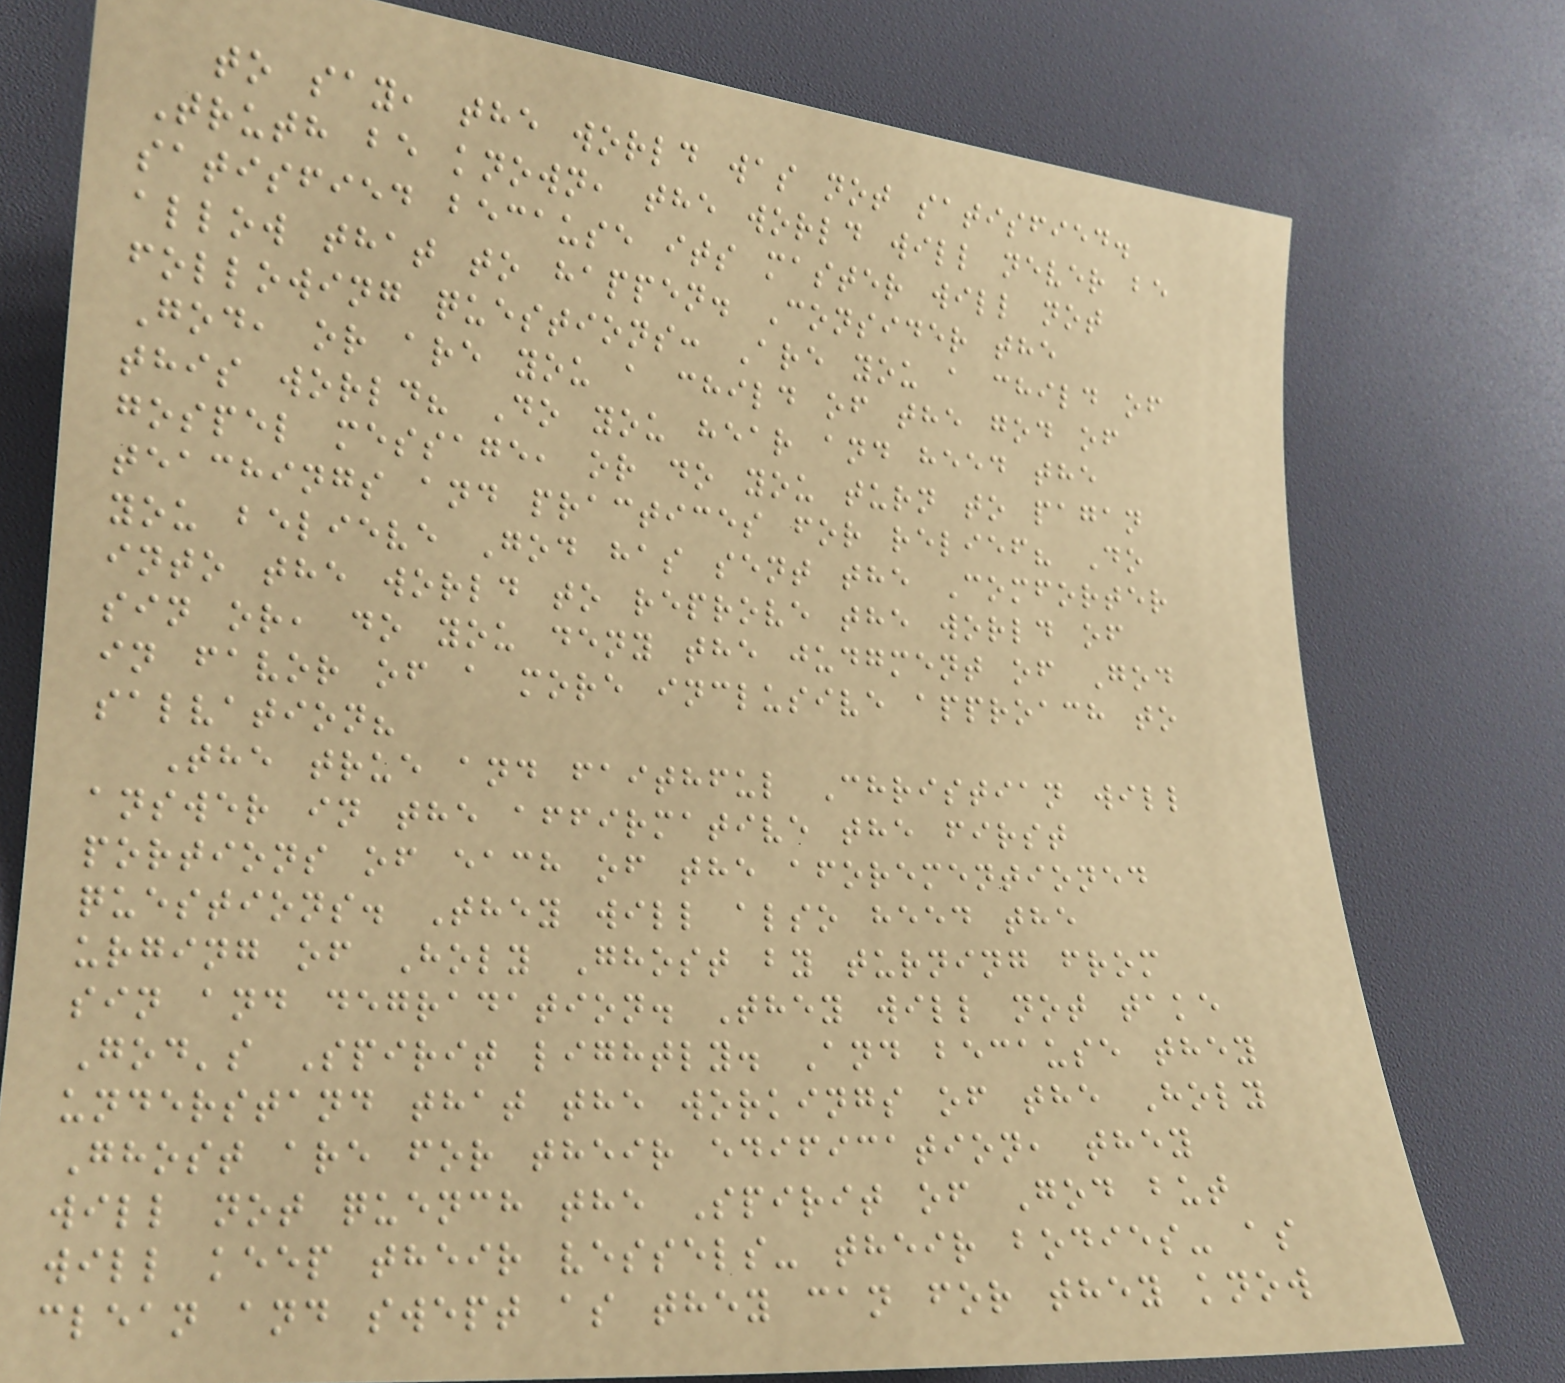to say, the world was not satisfied.
Truth be known, the world will never be
satisfied because its master will not
allow that to happen. Consider the
following questions: Are you a child of
God, or are you a child of the god of
this world? Do you hear and heed the
gospel message, or do you turn to pagan
teachings and practices for relief? Do
you believe God has sent the Comforter
into the world to reprove the world of
sin or, do you deny the judgment of God
in favor of a more inclusive approach to
salvation?
The true and faithful Christian will
answer in the affirmative the first
portions of each of the aforementioned
questions. They will also heed the
urging of Holy Ghost by turning from
sin and degradation. They will not take
God's Spirit lightly. And because they
understand that the workings of the Holy
Ghost are for their edification, they
will not quench the Spirit of God but
will keep their vessels- their bodies- as
clean and swept as they can for they know
